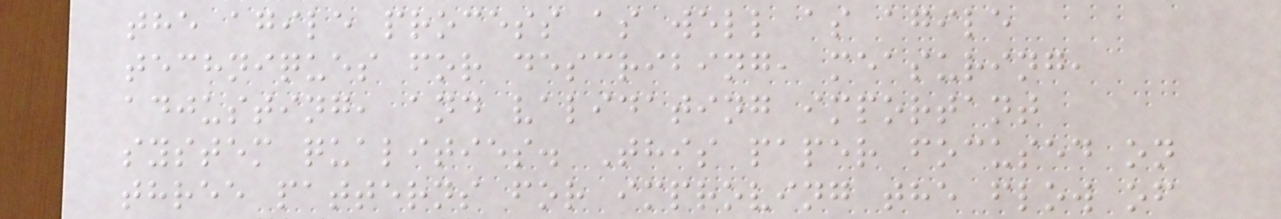the agile process as well as agile
techniques for describing, measuring,
adjusting, and validating important
system qualities. This paper focused on
three patterns for improving the flow of
